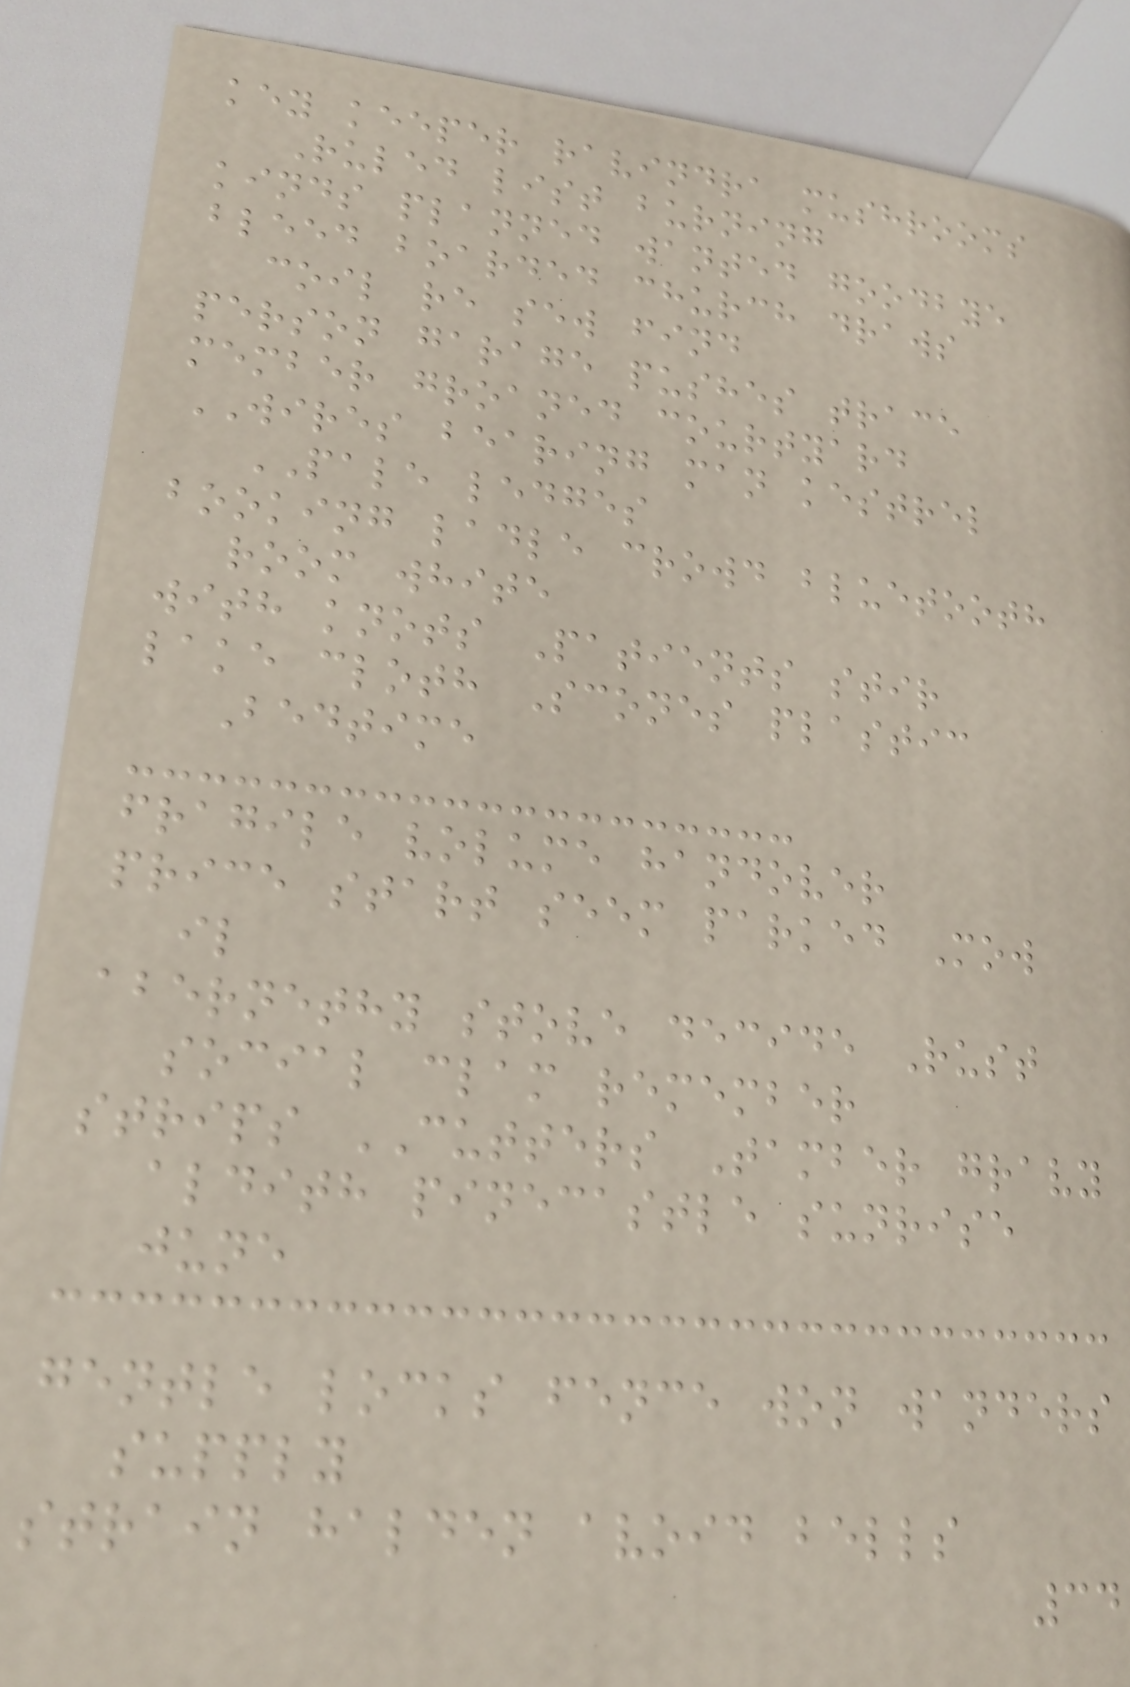key keeper ravindra mushrooms
Ruled list burning
kinds planned wanted goodbye
bleed boarded church draws
coil re sew find
person garage pushes trace
member groaned courtyard
WIRES bearing man kestrel
PALE ledges
booking ladle crowd bluetooth
room white
with knots Patients stir
lake cloth Scones plastic
Bedtime
fragile volume handover
price start seem parked Mow
il
abernethy stove decide Rust
social clam remember
strips CUTTERS Tamber gravy
aldith pinecastle sunrise
june
gentle locks fence won wanders
supply
strain halden avoid bells
34
